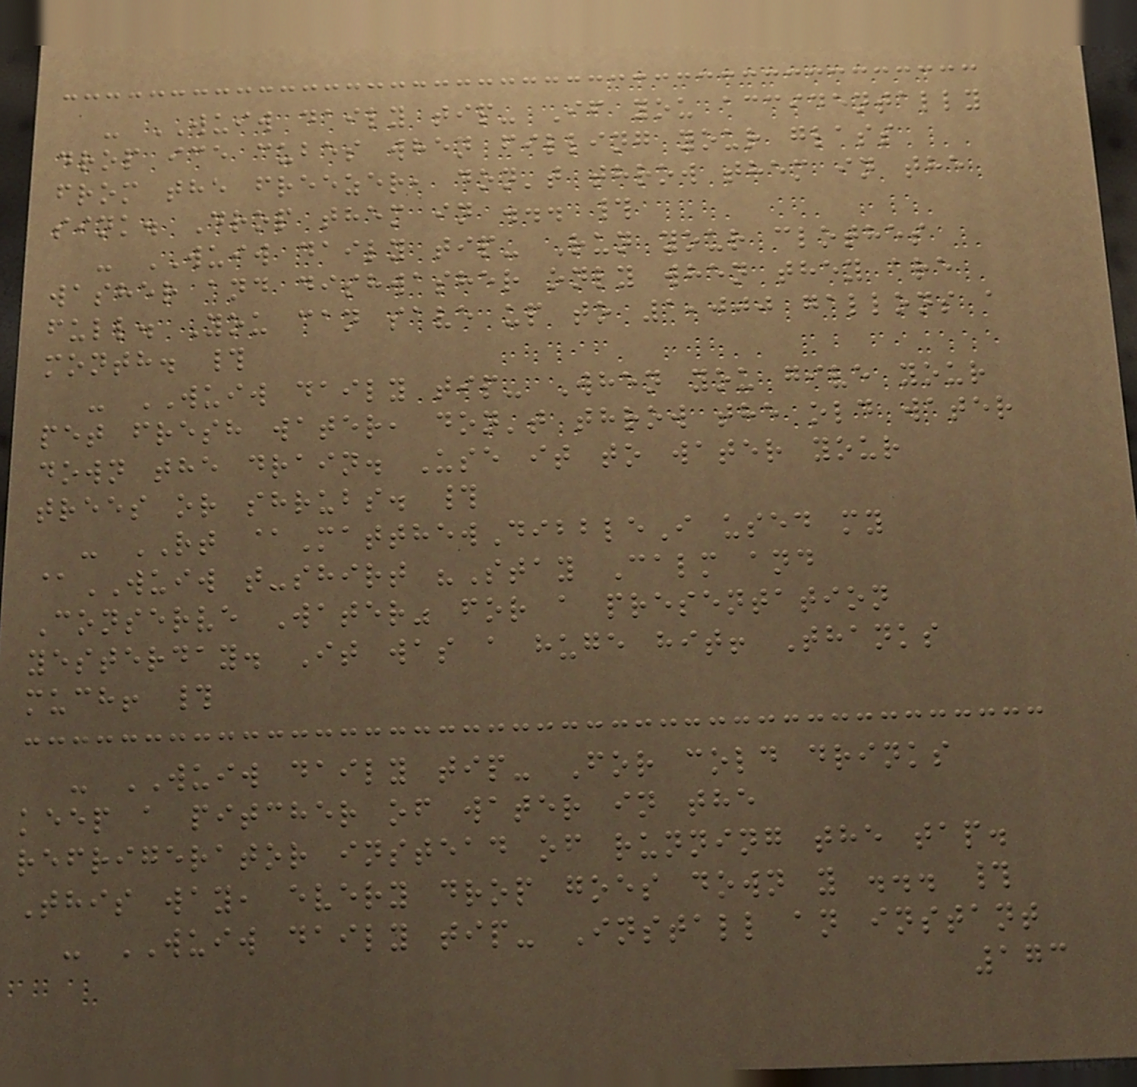- WUIW daily tip- If you accidentally
drop ice cubes when filling your glass
from the freezer, don't throw them in the
sink. Drop them in ... #
- WUIW daily tip- Run your clothes
washer and dishwasher only when they are
full. You can save up to 1,000 gallons a
month. #
- WUIW daily tip- When you give your
pet fresh water, don't throw the old water
down the drain. Use it to water your
trees or shrubs. #
- RT @MatthewDibbleI used my
@WUIW t-shirt "Stay Calm and
Conserve Water" for a presentation
yesterday. It was a huge hit! Thanks
much! #
- WUIW daily tip- For cold drinks
keep a pitcher of water in the
refrigerator instead of running the tap.
This way, every drop goes down y ... #
- WUIW daily tip- Install an instant
173
